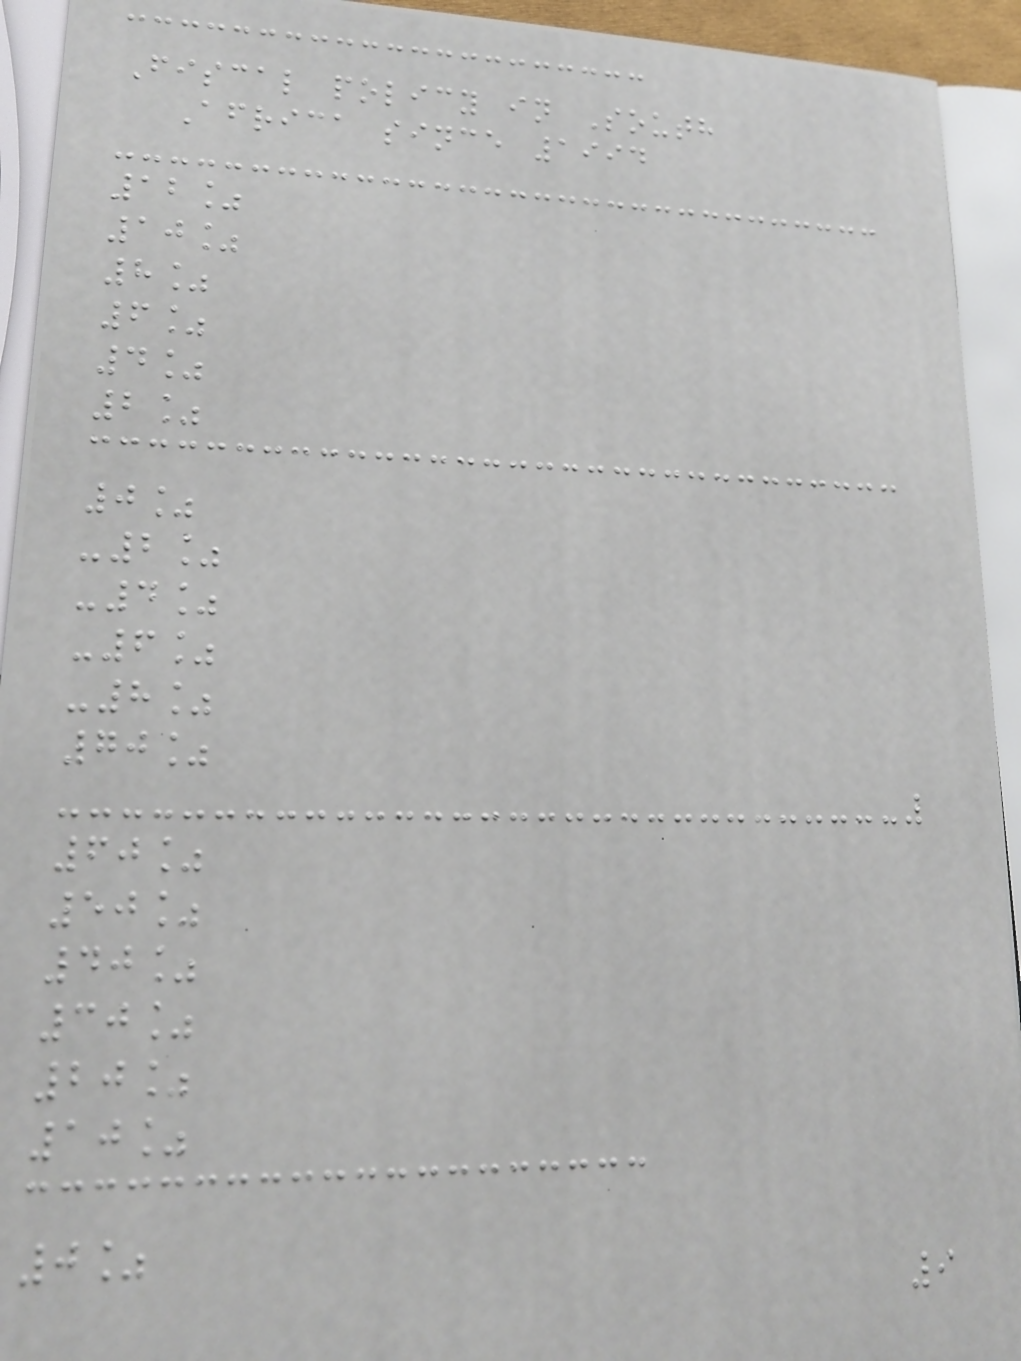Fiscal policy in South
Africa since 1994
12%
10%
8%
6%
4%
2%
0%
-2%
-4%
-6%
-8%
70%
60%
50%
40%
30%
20%
10%
0%
9
